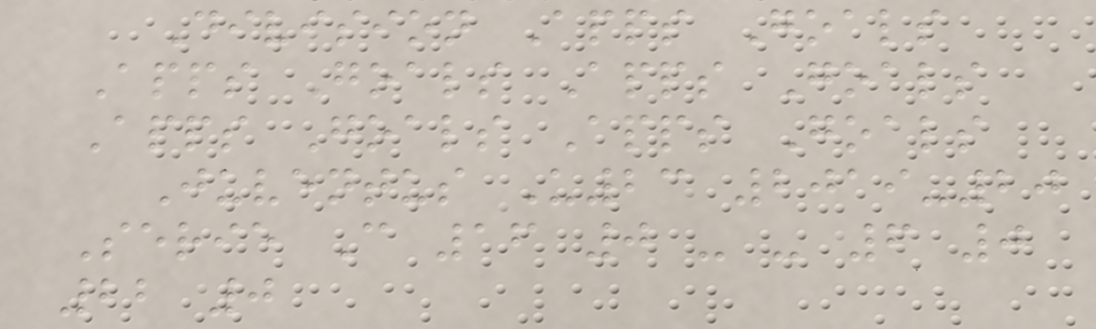Division Apps Goals
Apps Goals Apps Goals
Apps Goals Apps Goals
Juventus U23 2019-20
Serie C 16 0 - - 6 0
22 0
